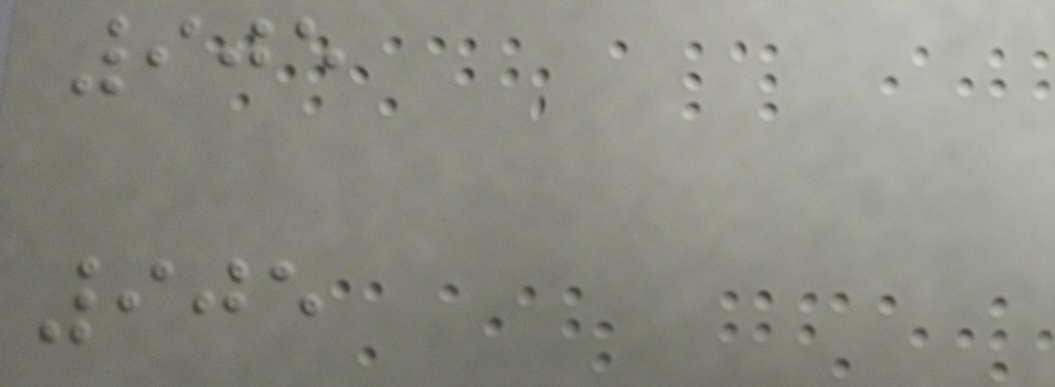905
905
